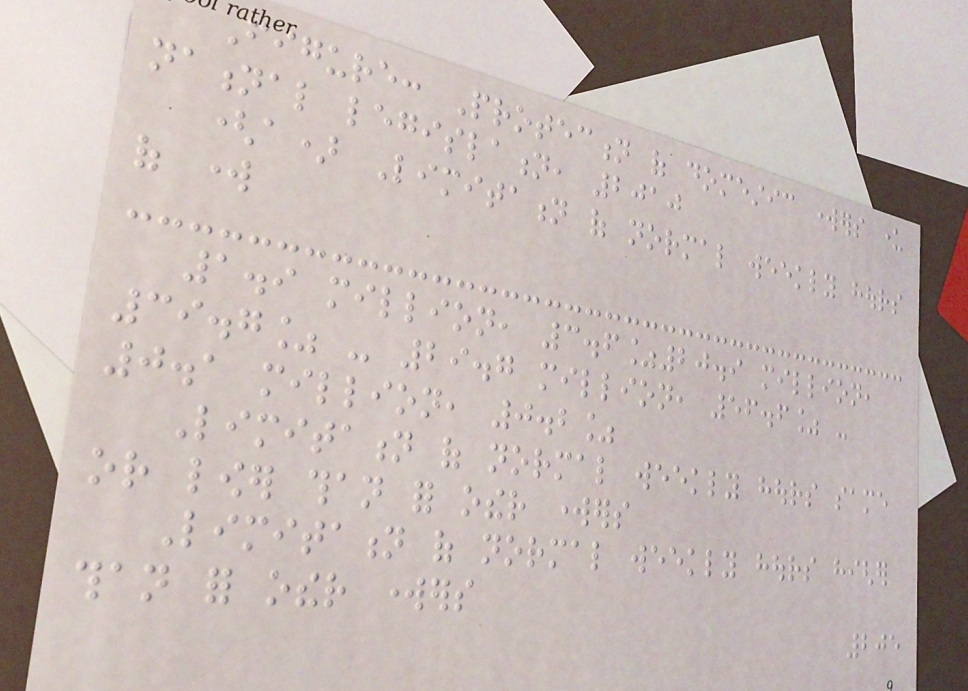Figure: Protection of domestic workers under
national legislation, 2010
(a) Limitation of normal weekly hours
of work
1.9 million, 3.6%20.9 million,
39.7% - 29.7 million, 56.6% -
0.1 million, 0.2%
Limitation of normal weekly hours same
or lower than for other workers
Limitation of normal weekly hours higher
than for other workers
205
